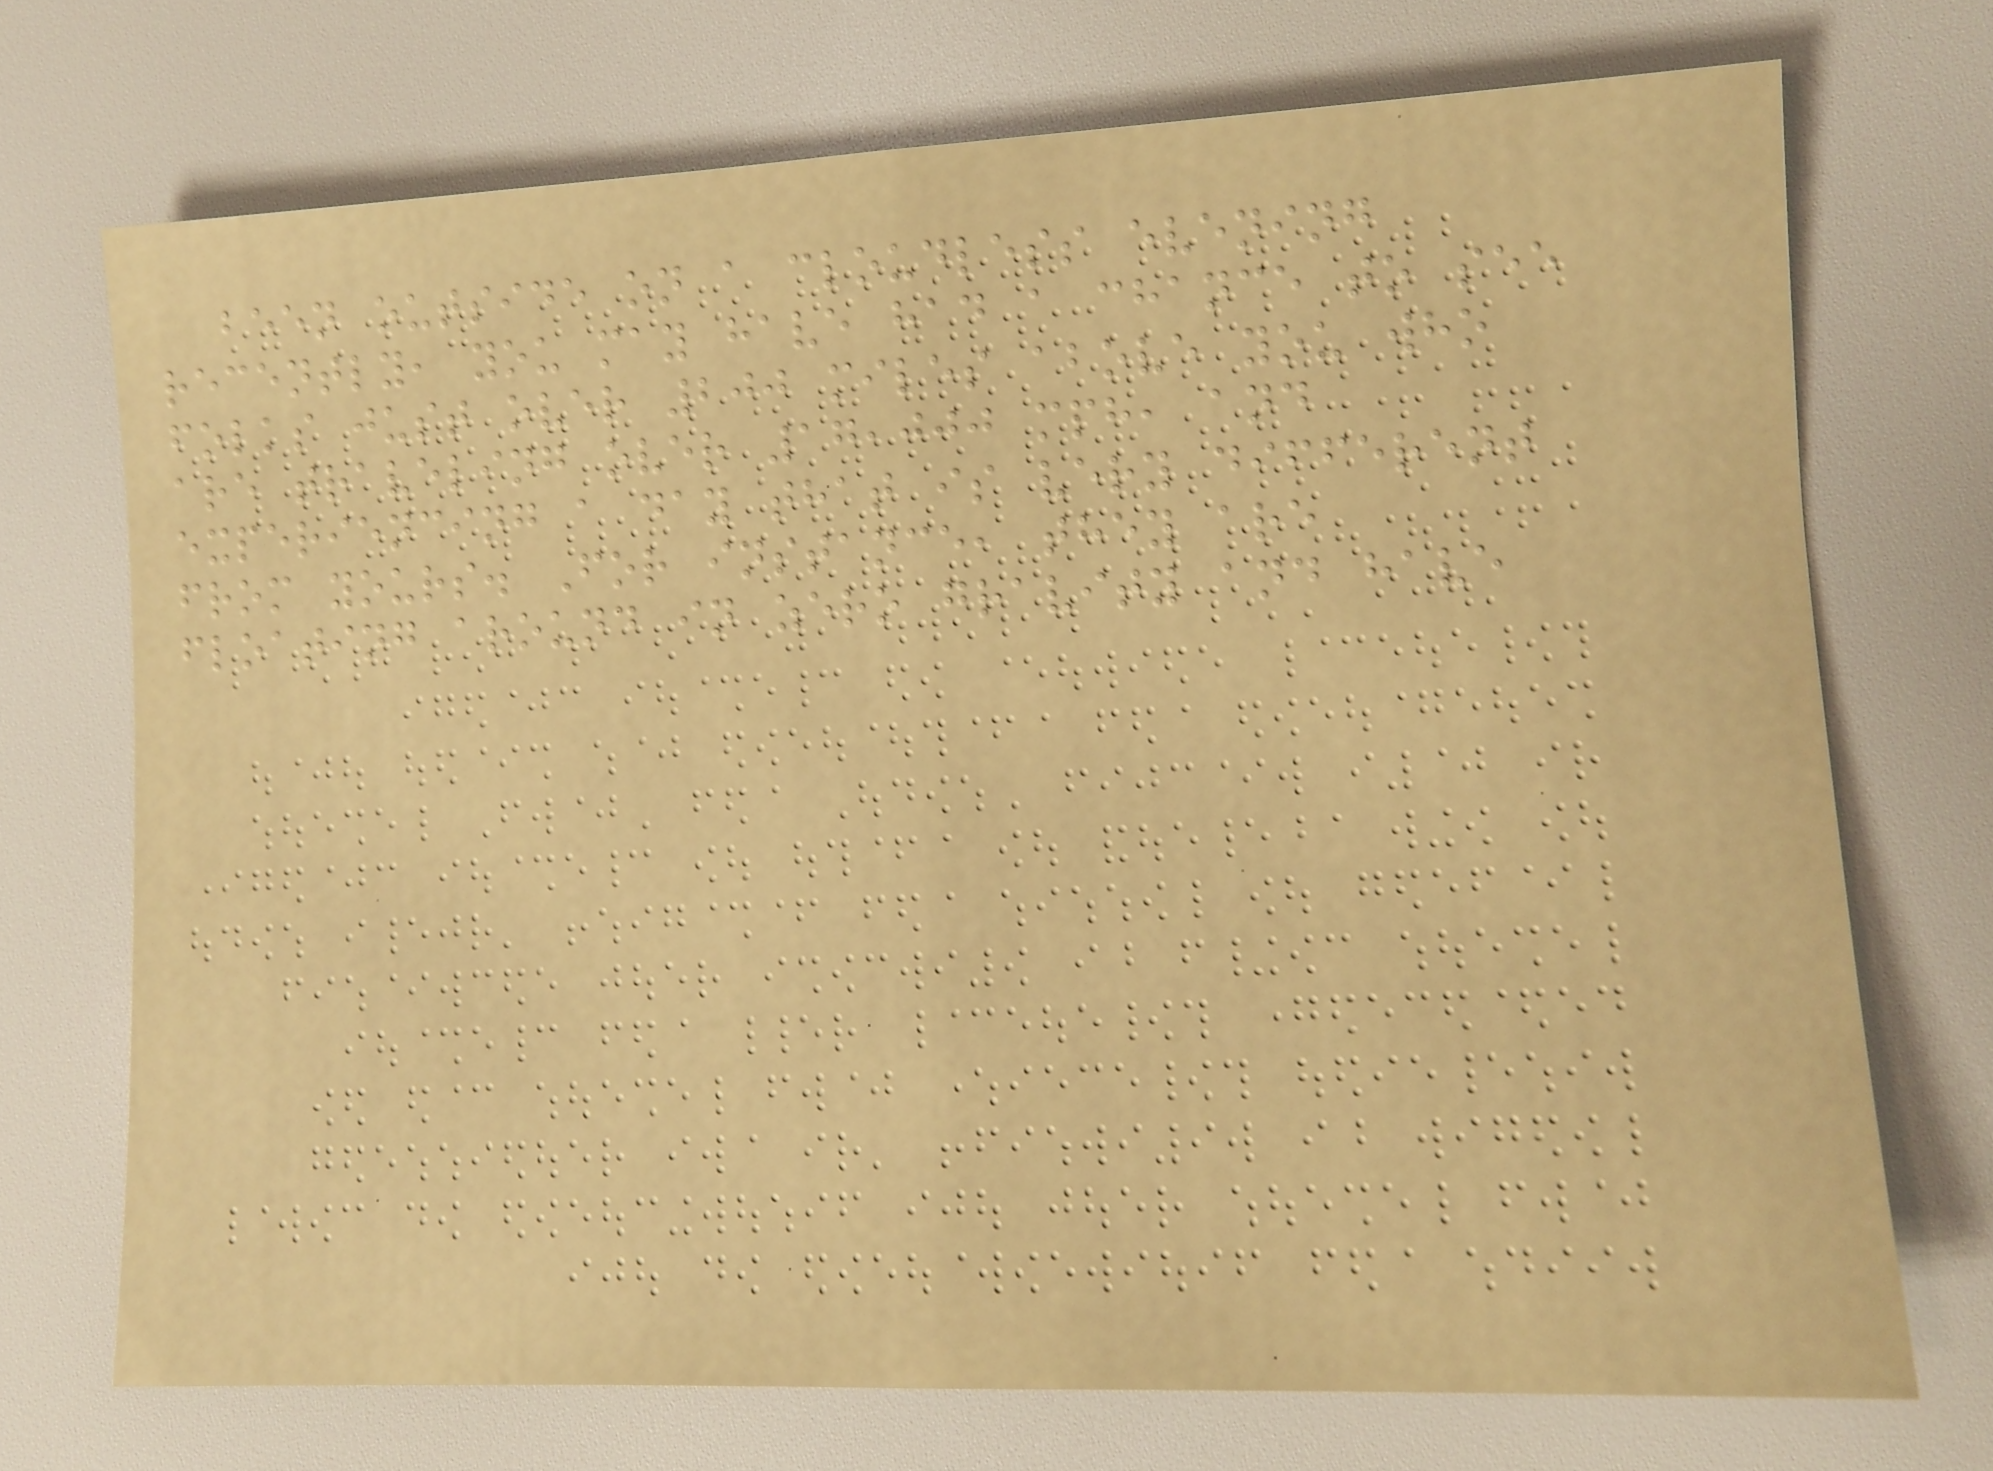been outside on a cloudless evening
recently, you may have had a chance to see
folks just over 200 miles above you who
are traveling over 17,000 mph, and
experiencing a day that is very different
from yours. For instance, they are
floating around in zero gravity and have
